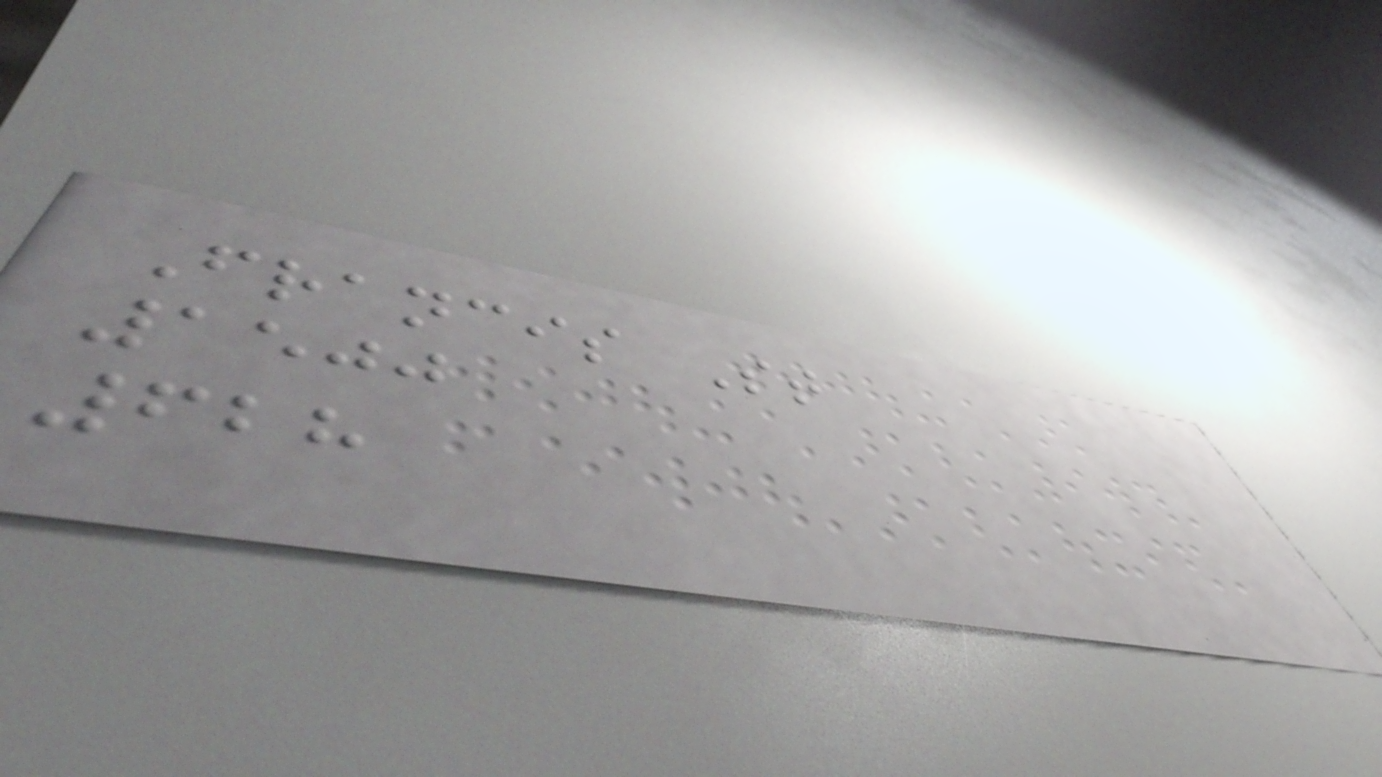Francis St
1500
628
